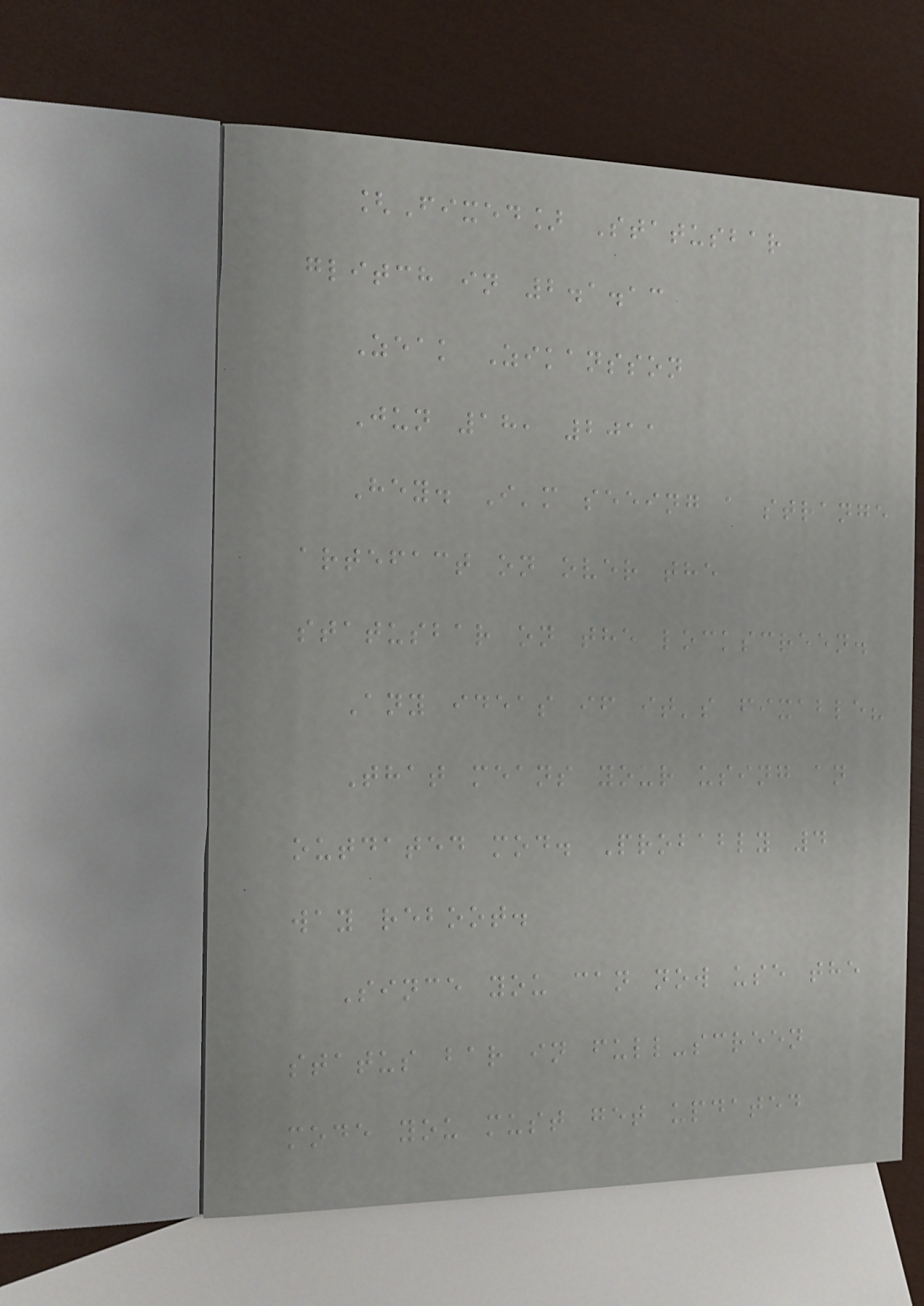[Fixed] Statusbar
glitch in 2.1.13
Zeak Zikansson
Jun 18, 2011
Hey. I'm seeing a strange
artefact on over the
statusbar on the lockscreen.
Any ideas if it's fixable?
That means your using an
outdated mod. Probably 4
way reboot.
Since you can now use the
status bar in full-screen
mode you must get updated
